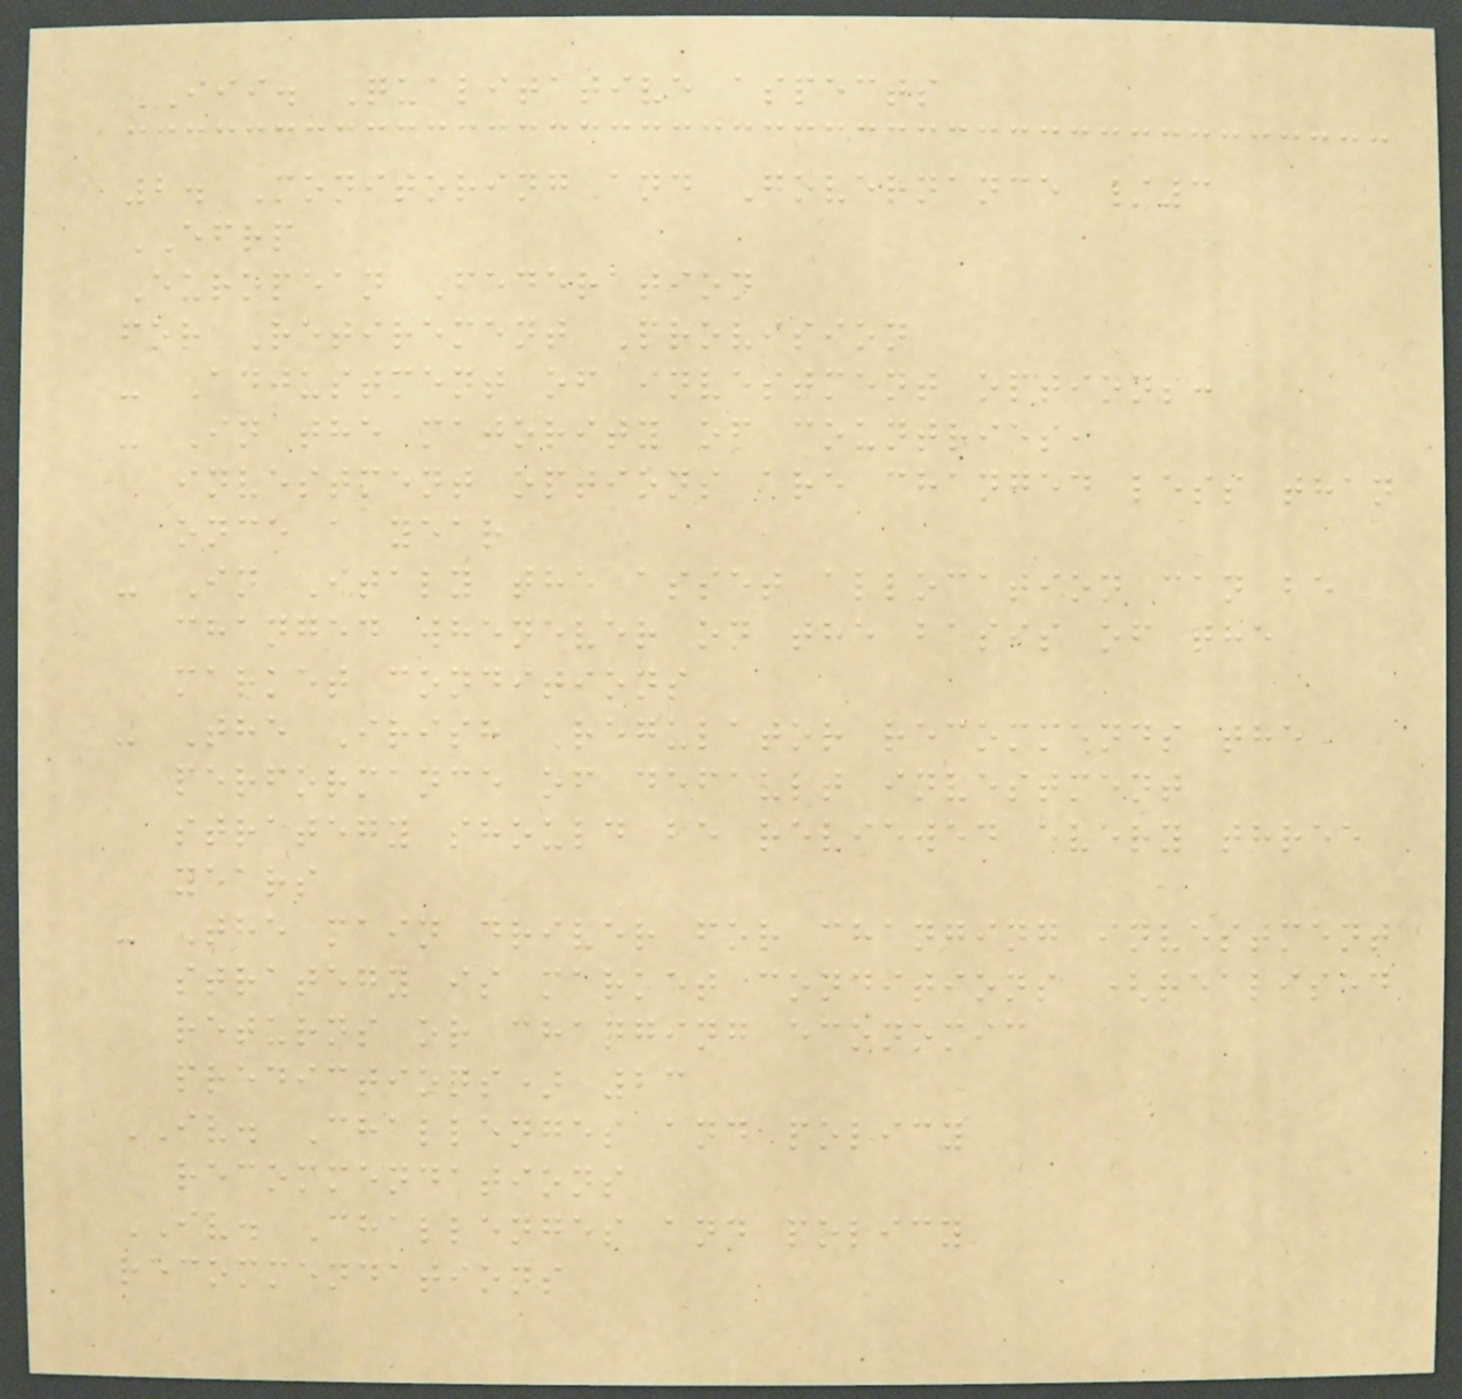III. Qualitative aspects
2. Monitoring and Governance /3
EFRP
European Federation
for Retirement Provision
- Adjustment of investment options:
- In the majority of countries,
investment options are changed less than
once a year
- In Italy the asset allocation can be
changed whenever on the basis of the
market conditions
- The Irish Regulator recommends the
performance of default investment
strategy should be reviewed every three
years
- The main driver for changing investment
strategy is market conditions (realised
returns or changing economic
predictions) 23
IV. Challenges and policy
recommendations
IV. Challenges and policy
recommendations
